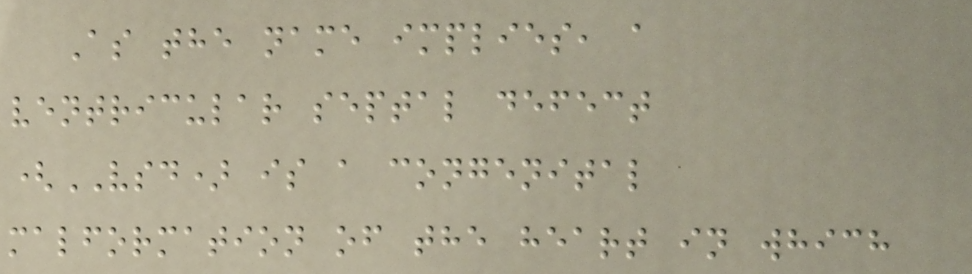As the name implies, a
ventricular septal defect
(VSD) is a congenital
malformation of the heart in which
